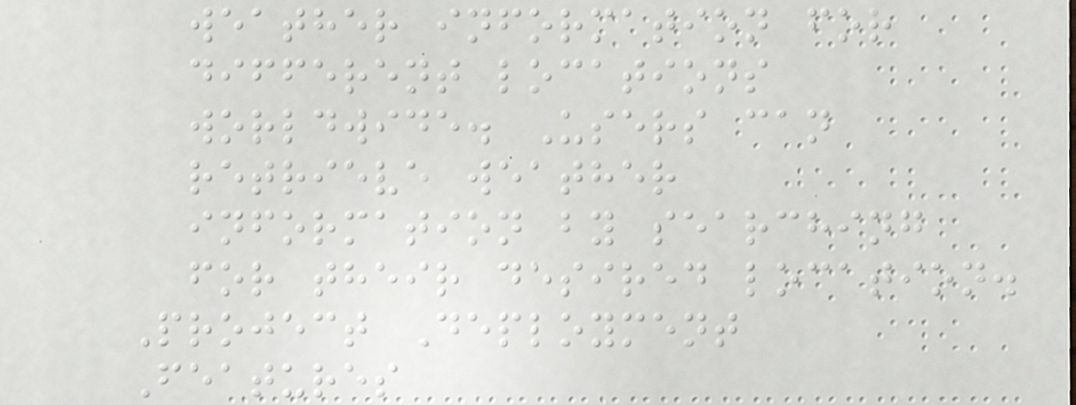weather information for
different locations
worldwide. Users can
retrieve weather
information by searching
for their desired location.
Project Deployment
Features
